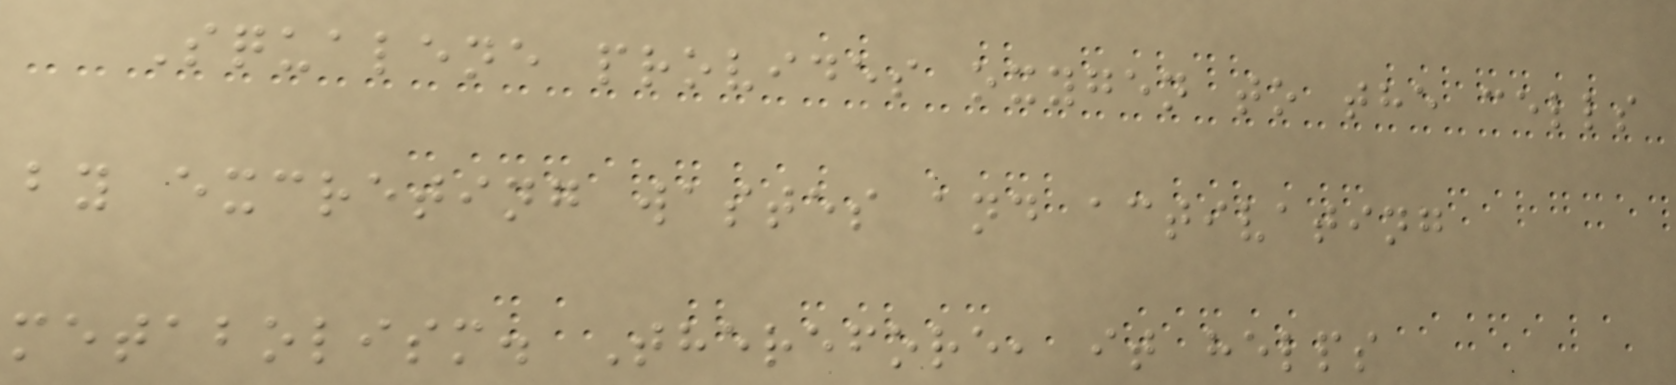Squalene provides oxygen to the cells
by excreting wastes and activating
metabolism. Therefore, it helps
